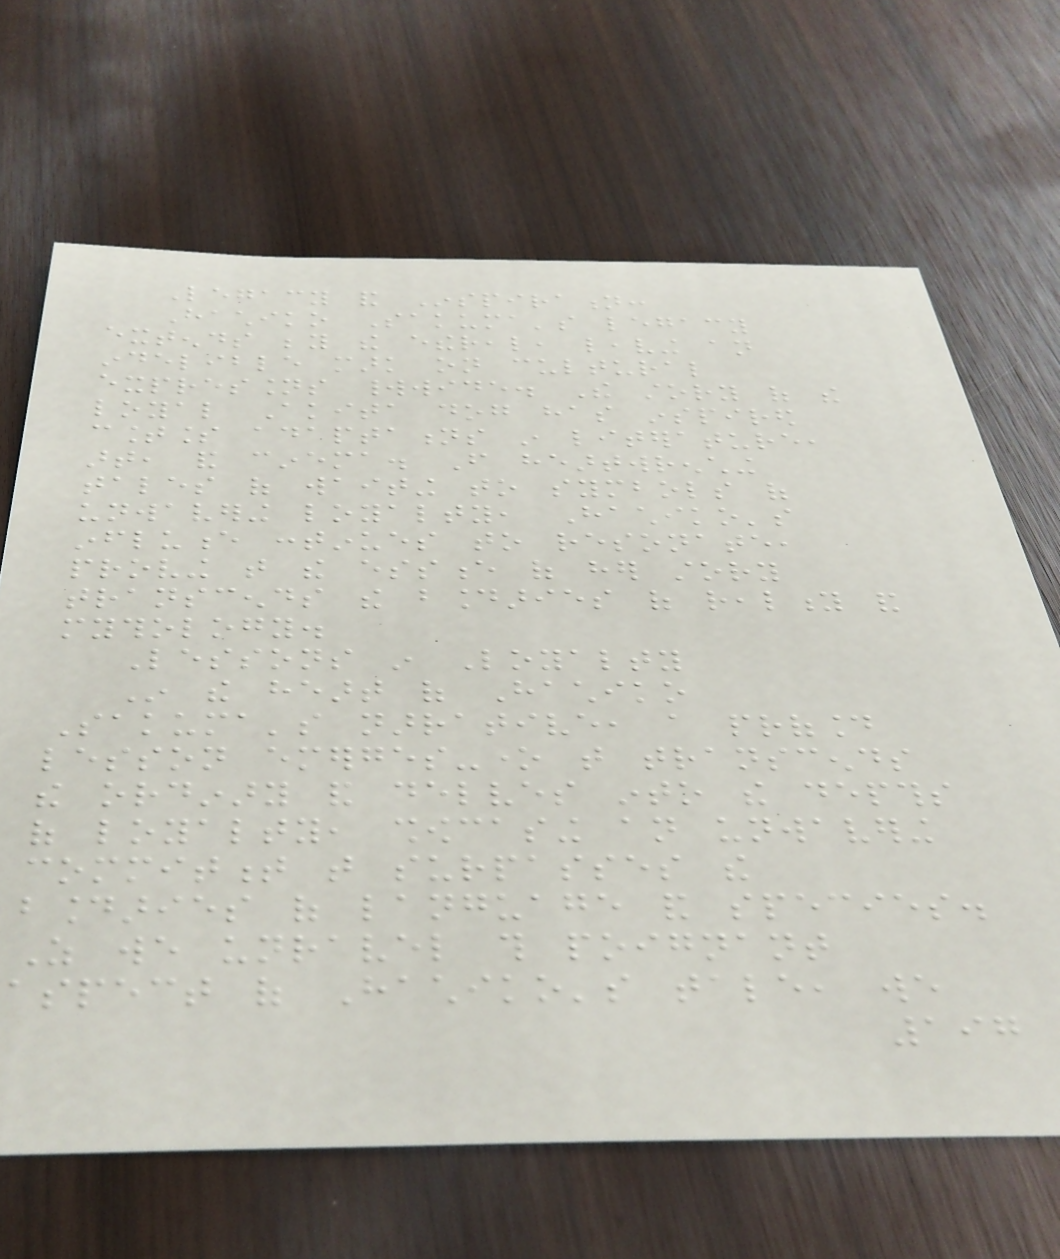Legacy and Inspiration:
Hachiko Sakuma's legacy
extends beyond the ethereal, leaving an
indelible mark on cultural
expressions worldwide. The story of the
loyal Akita dog has inspired
countless adaptations in literature,
art, and cinema. From heartwrenching
tales of waiting to symbols of
unwavering loyalty, Hachiko's
influence continues to resonate,
proving that the essence of her story
transcends the boundaries of reality and
mythology.
Lessons in Loyalty
In the heart of Hachiko
Sakuma's narrative, a profound
lesson emerges-one that transcends
the ordinary and delves into the depths
of loyalty, showcasing an unwavering
commitment that surpasses the
boundaries of language and species.
As we unravel this poignant
aspect of Hachiko's tale, we
197
